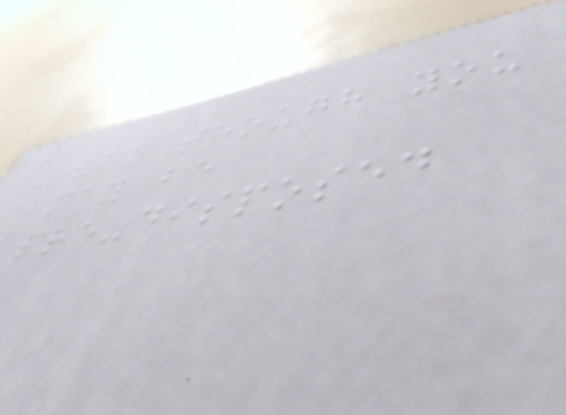Even though you
may be
pre-disposed
